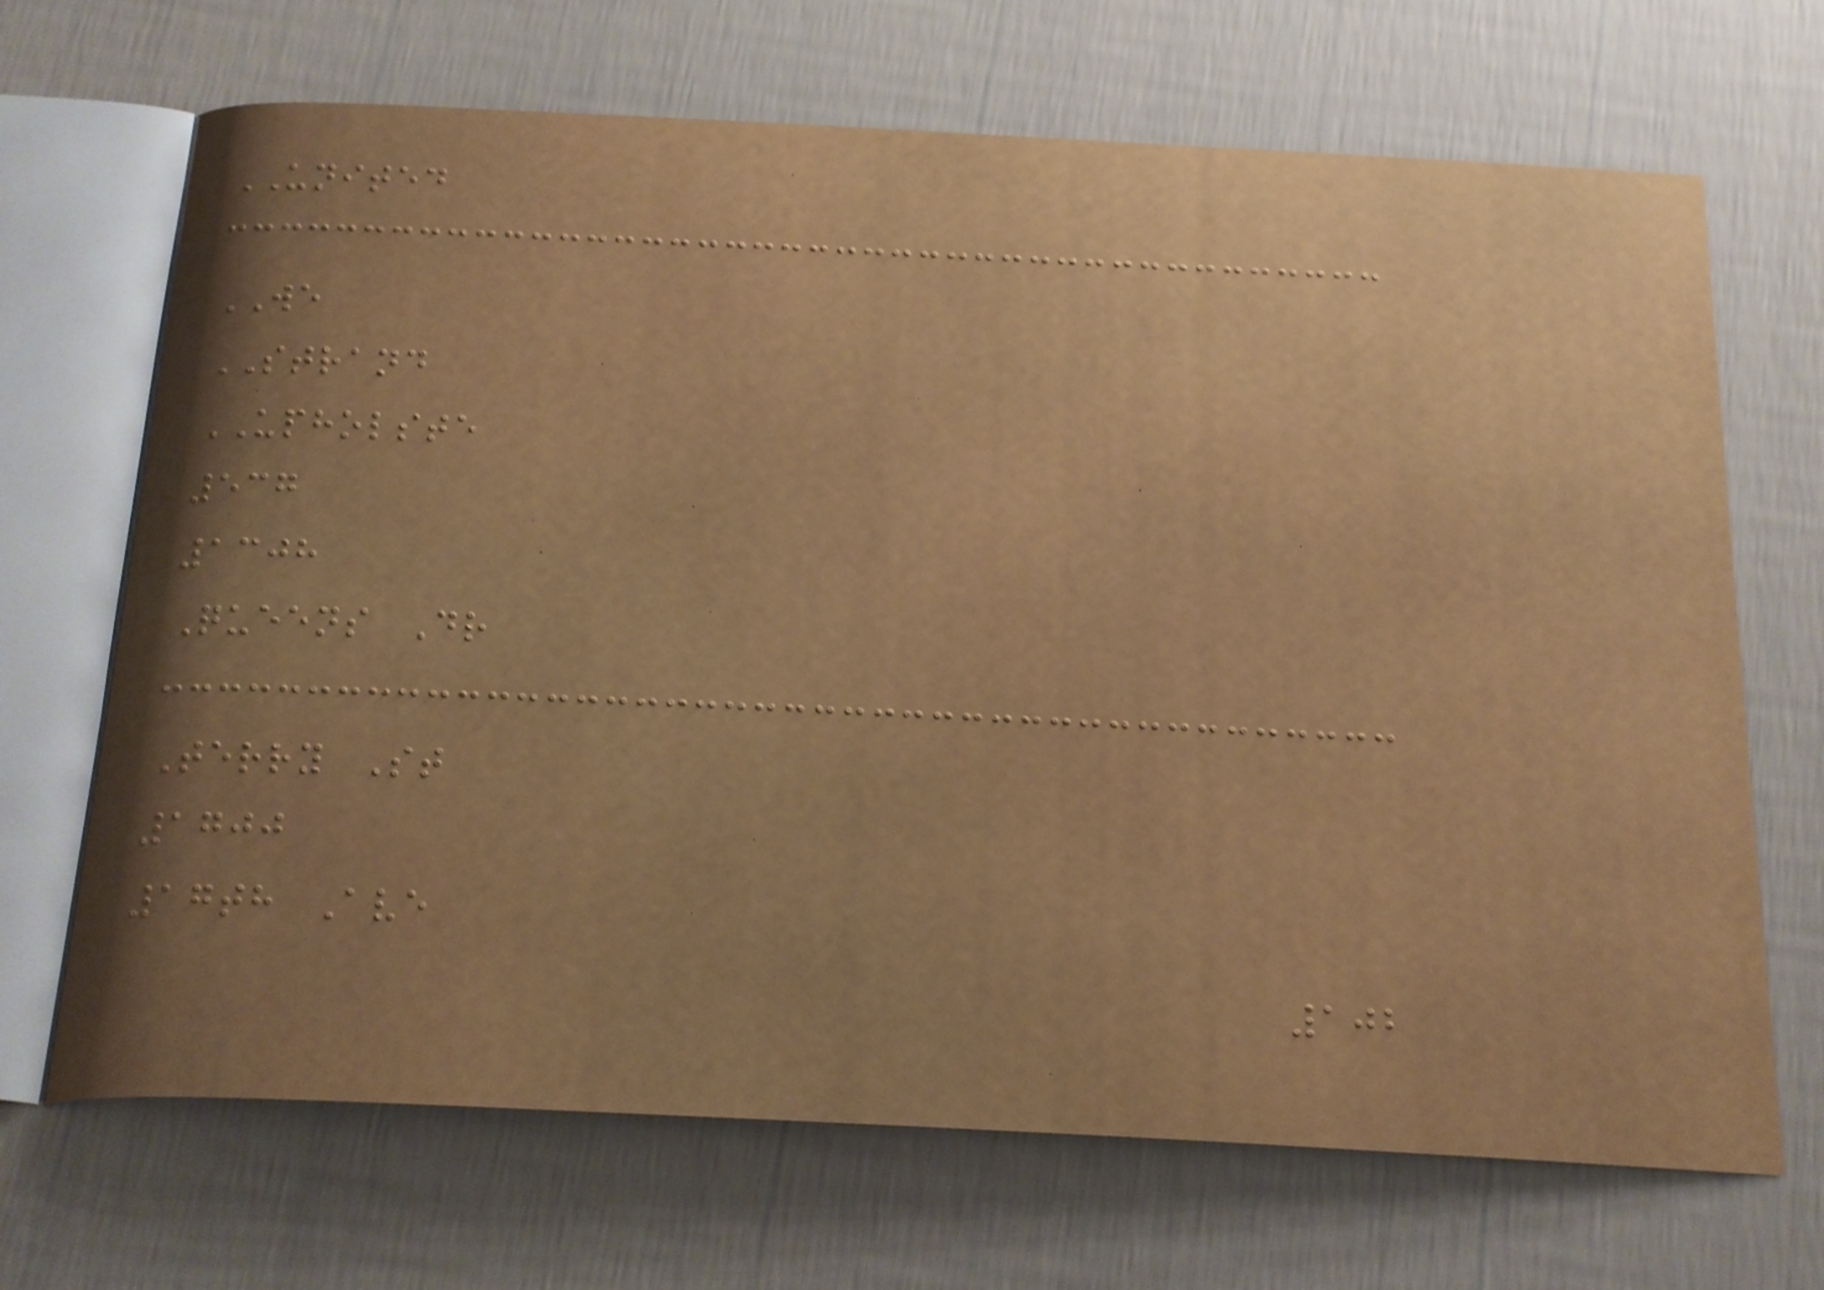UNITED
WE
STRAND
UPHOLSTE
537
1308
Queens Dr
Terry St
1700
17th Ave
102
